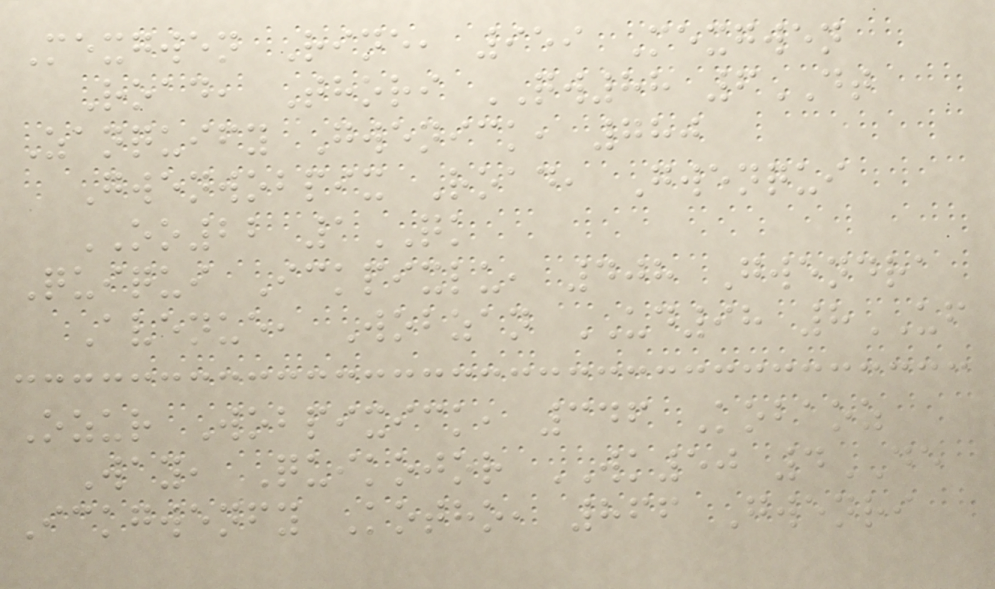Mexgwen Rine, 959 Mexgwen
Road, Thori QW88 6DT
Zanquify Gwenick, 780
Gwenwobpix Road, Gwenqui
OO22 1QK
Quiqui Ickpixlu, 408 Gwendra
Avenue, Wobzan UD98 8UF
Ozur Wobpixick, 346 Kobaoz
Way, Quikojor WK50 4DE
Ickgwenfy Kotho, 866 Gwenri
